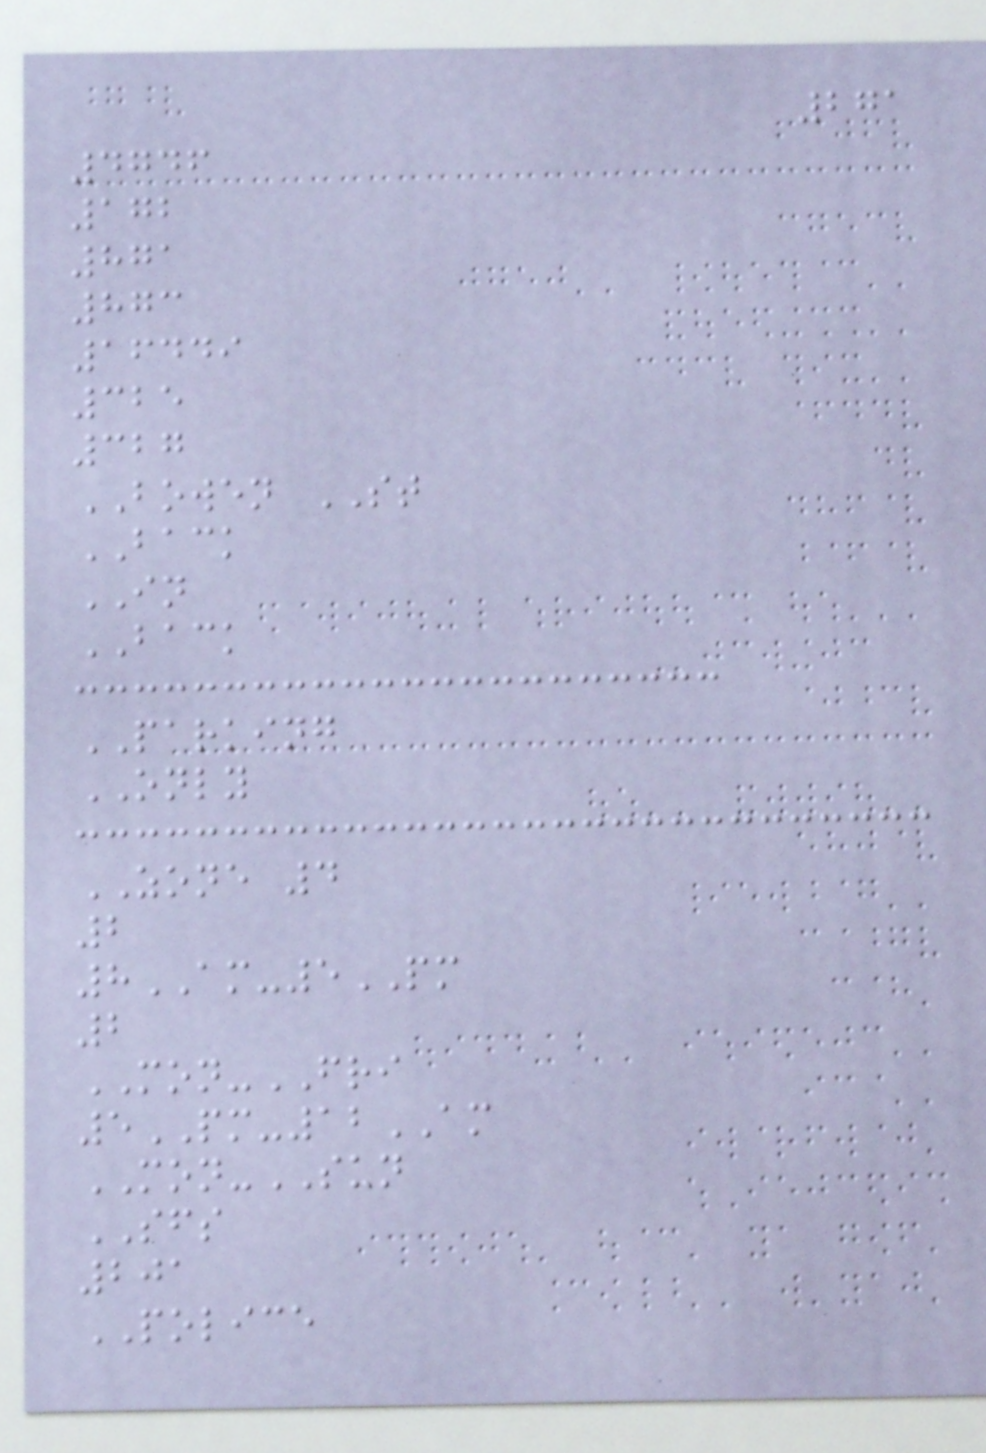271
4746
172
871
873
16449
325
327
BOWEN ST
BACK
IN
BACK
PARKING
ONLY
ZONE 4
2
8AM-5PM
2
MON-FRI
5PM-12AM
MON-SUN
SFS
201
POLICE
